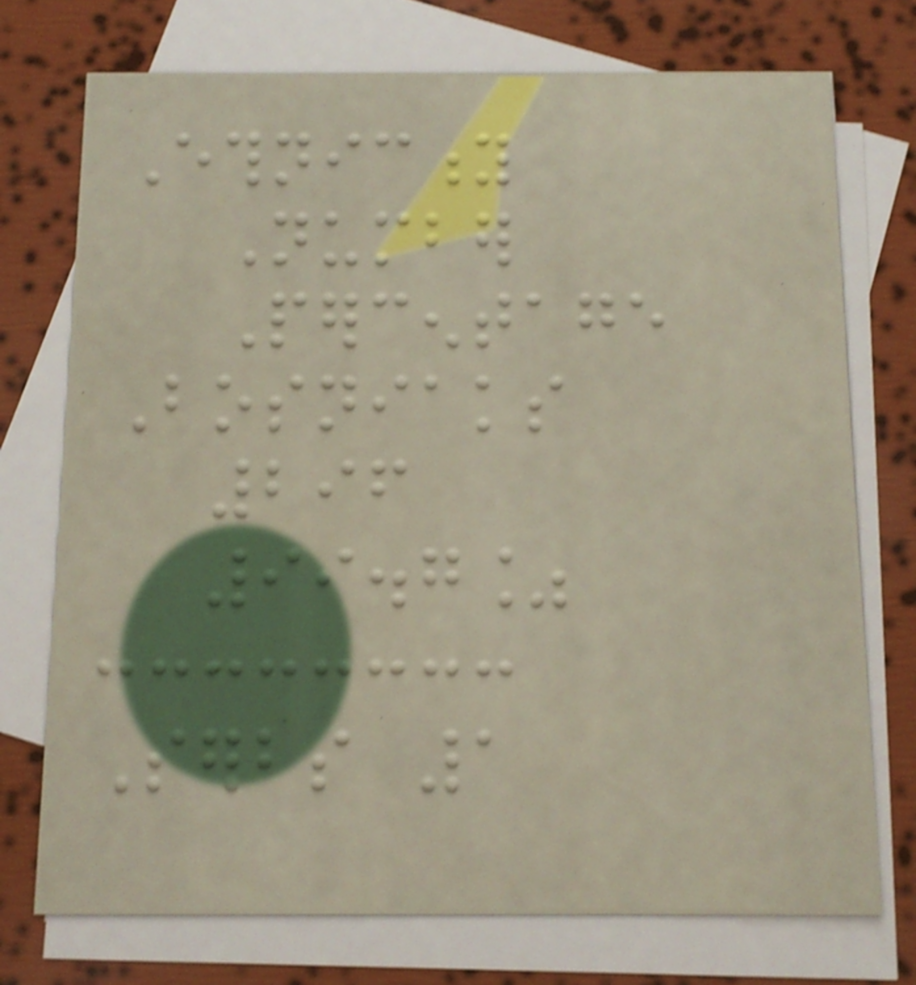Ethnicity
Number
Percentage
Bosniaks
296
99.7%
Serbs 1
